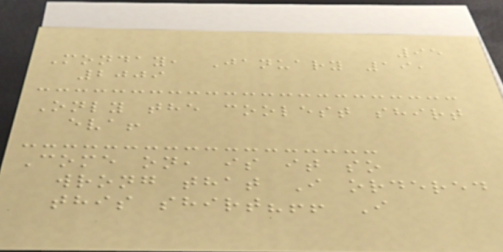95
Monday, January 19,
2009
Only the coolest shirt
eva!
Come on, is it so
wrong that I ordered
this shirt?!! I
